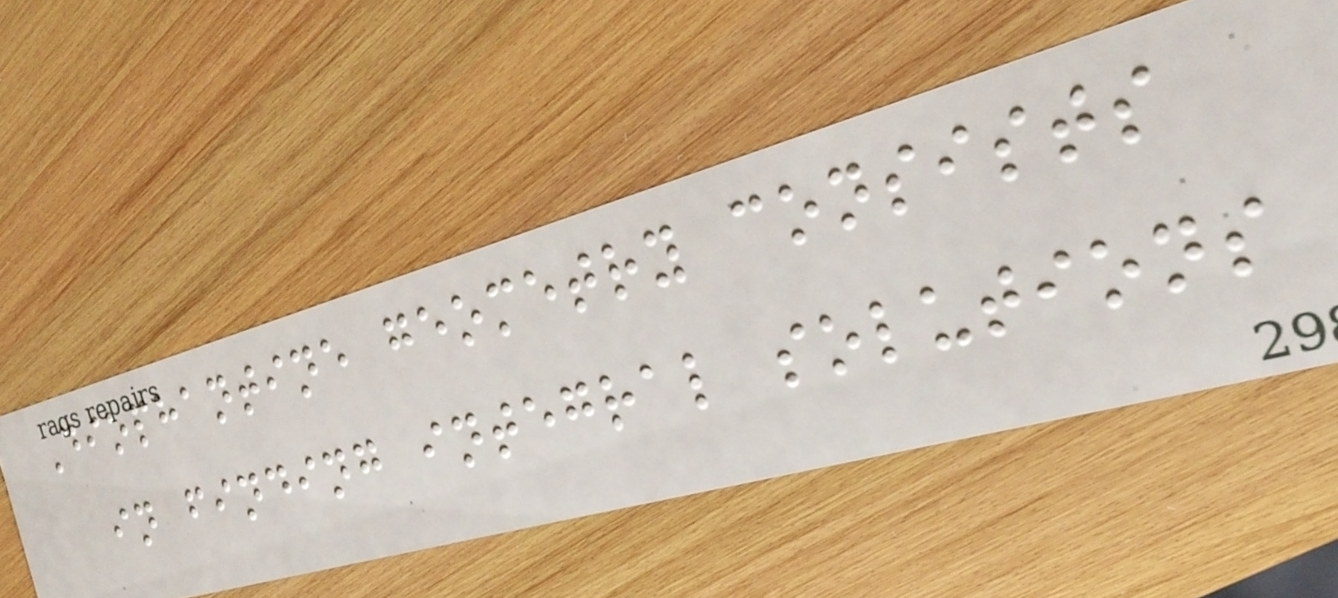Diophantine geometry consists
in finding integral solutions
